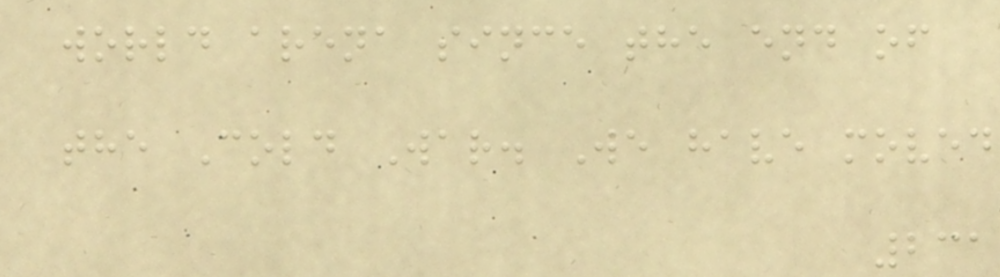world arena since the end of
the Cold War. We have moved
231
